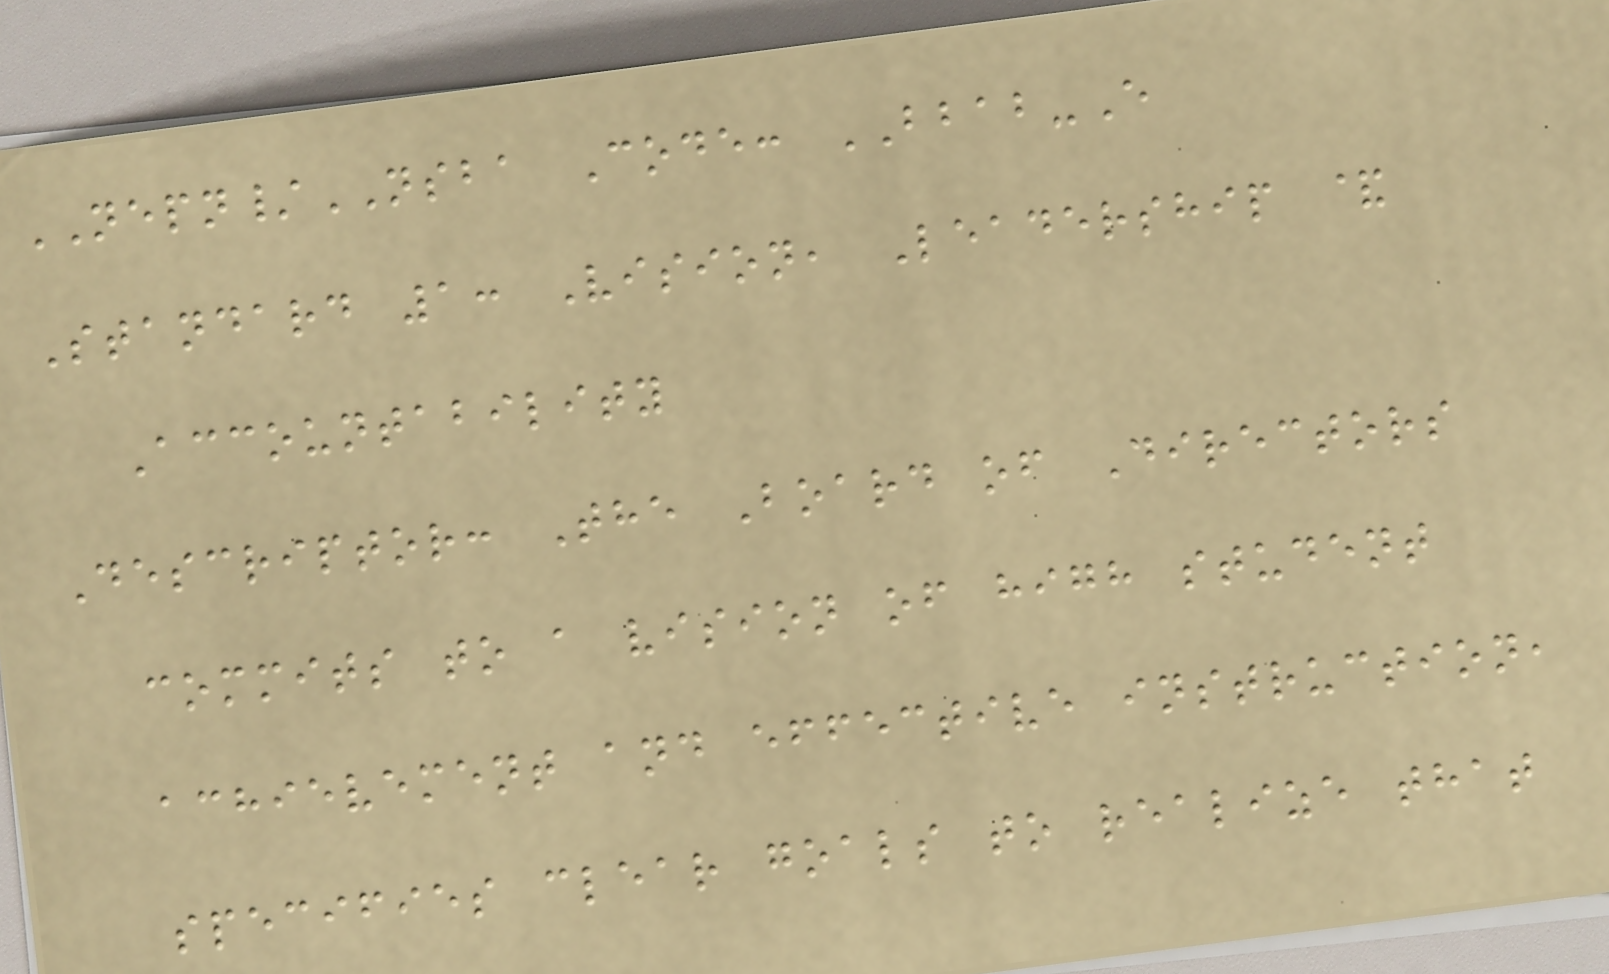NEPN/NSBA Code: BBAB-E
Standard 1: Vision, Leadership &
Accountability
Descriptor: The Board of Directors
commits to a vision of high student
achievement and effective instruction,
specifies clear goals to realize that
